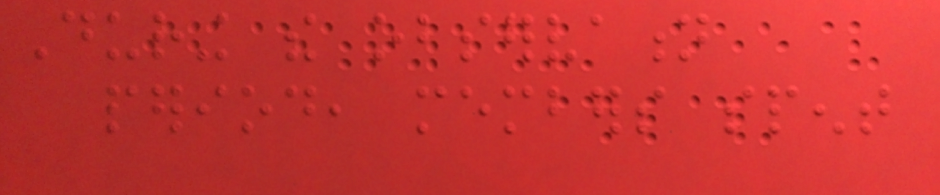During the observation
period, members spent
